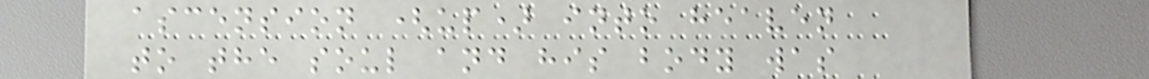ascension (up) into heaven
to the soul and his body was
